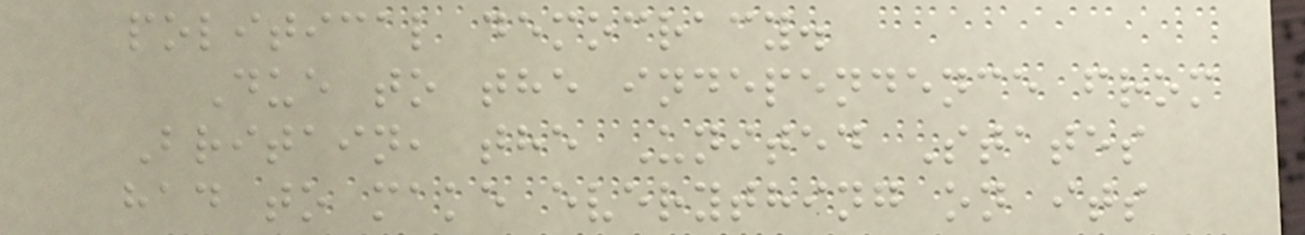political democracy.
Due to the independence from
Britain, the United States
had to make everything on its
